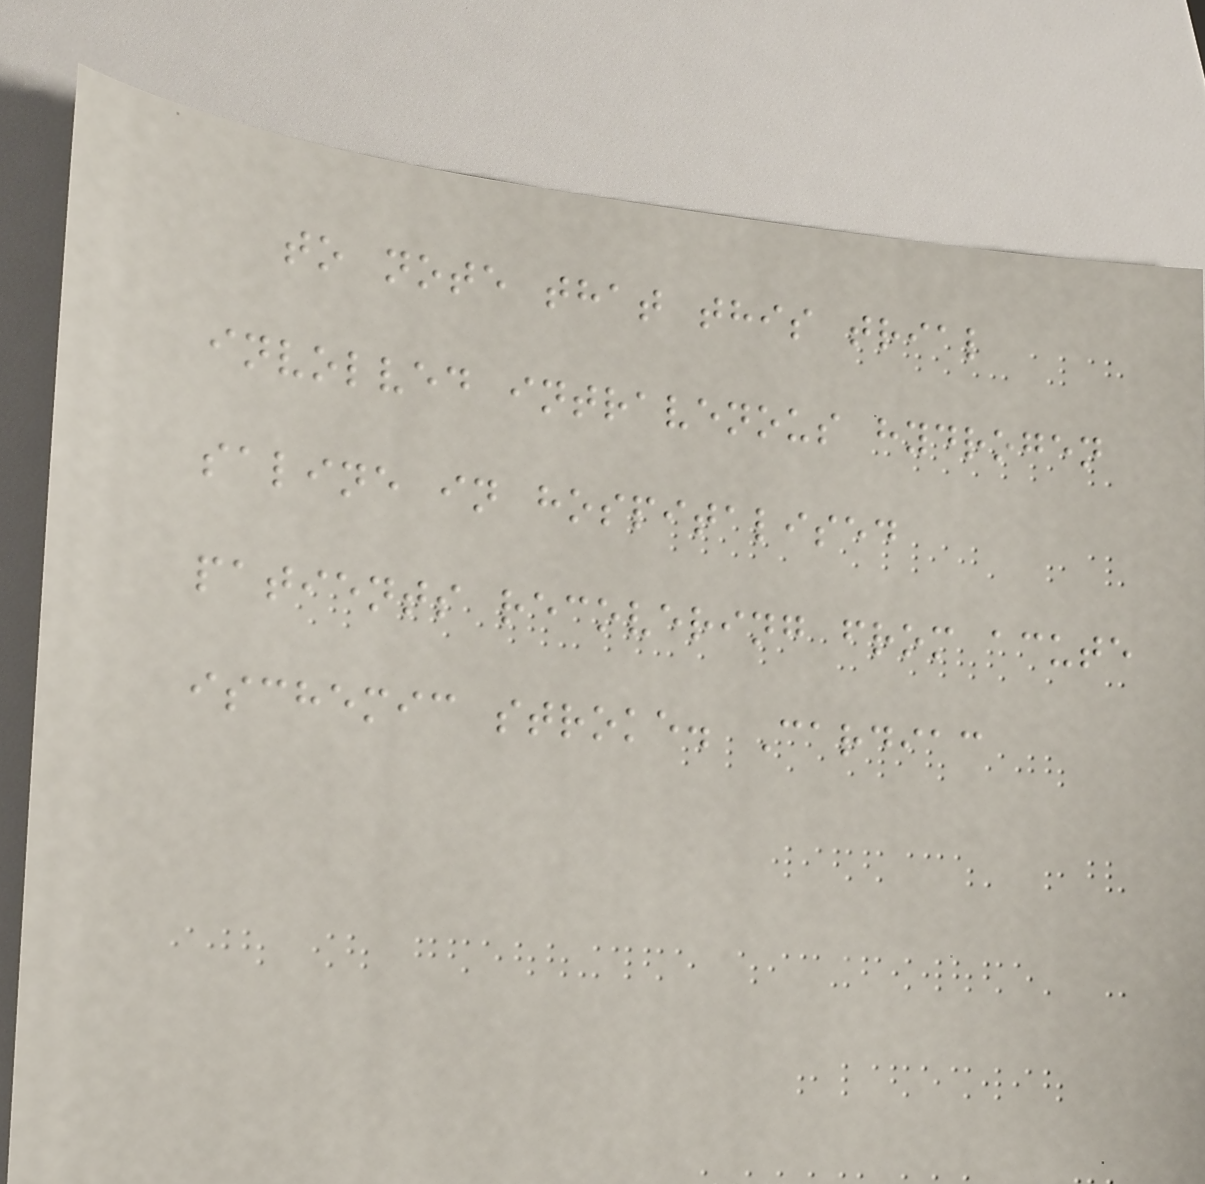to note that this trial
involved intravenous hydrogen
saline in hospitalised
patients recovering from acute
ischemic stroke. Cardiac
